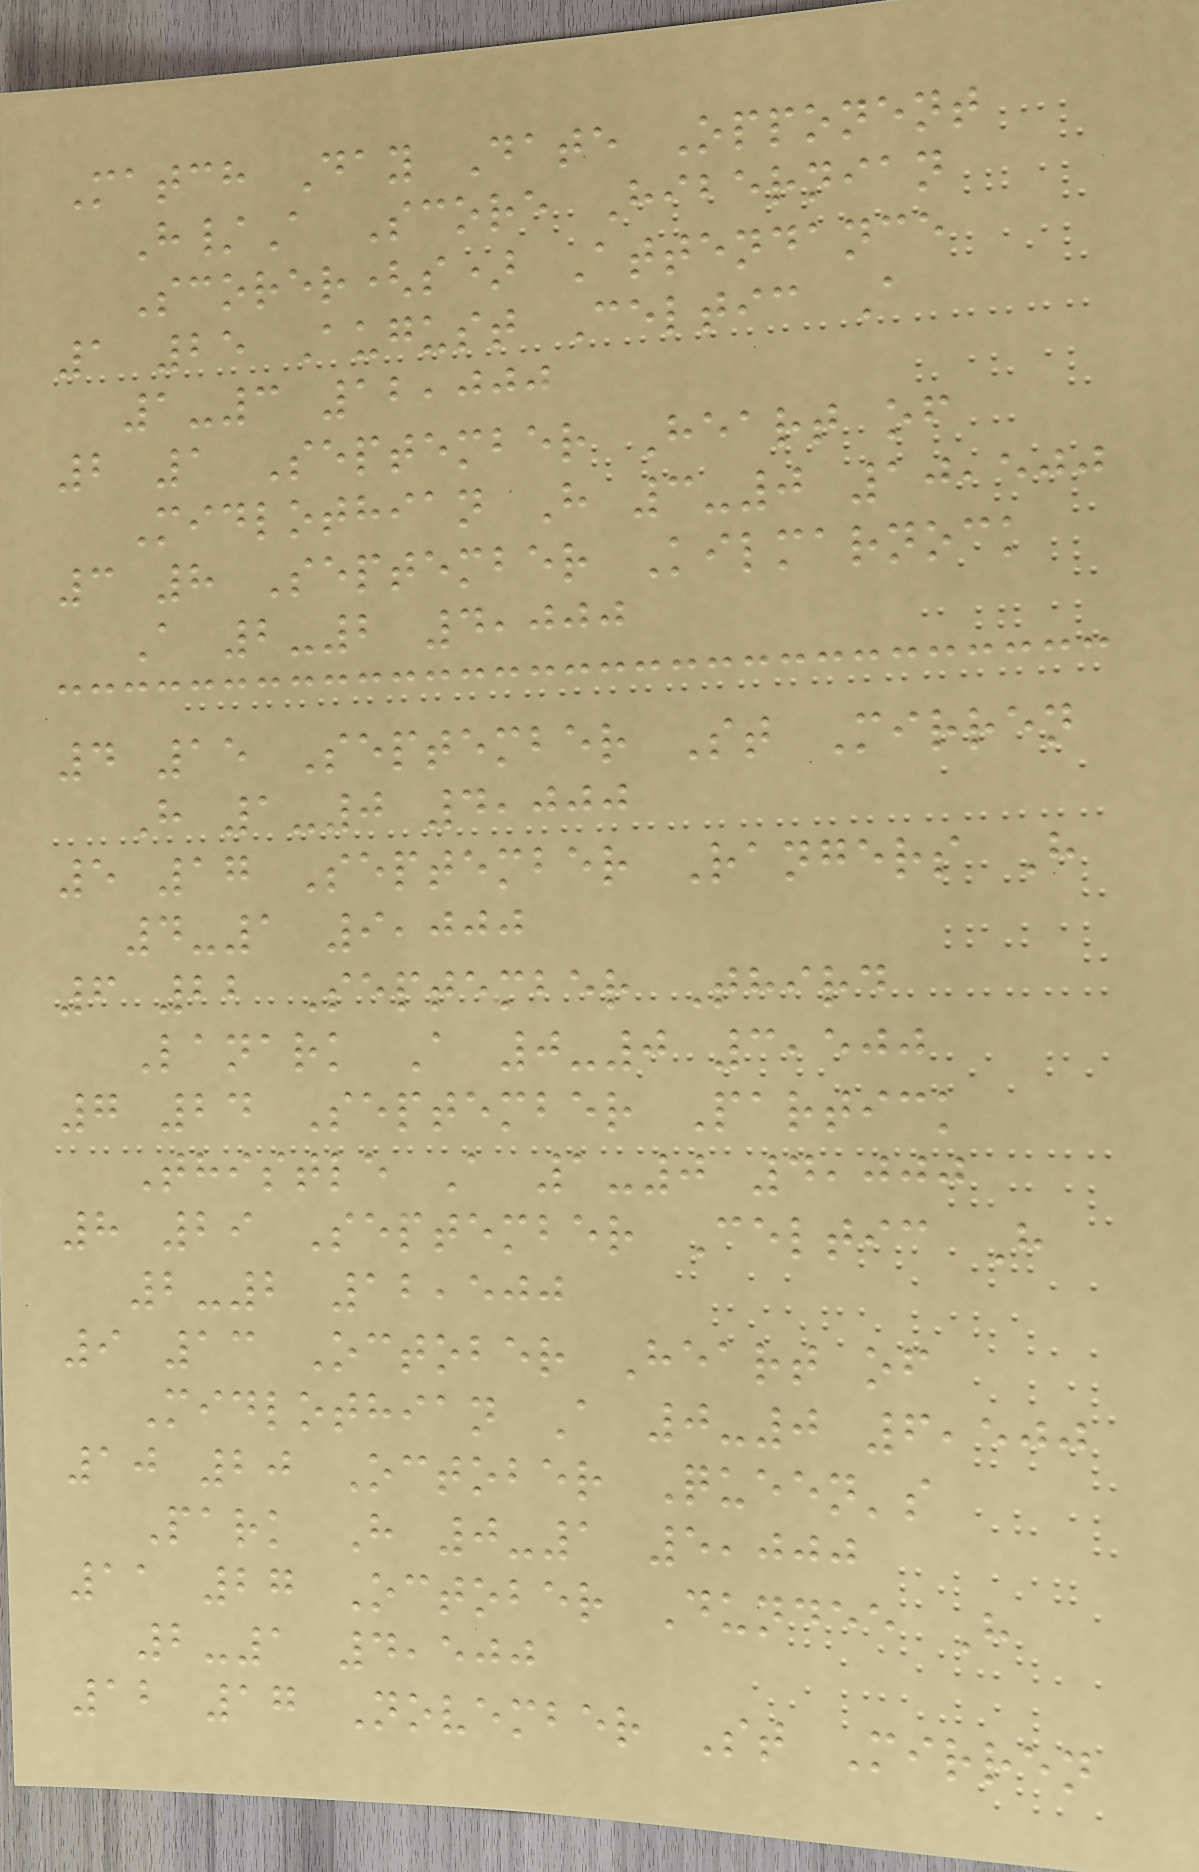Match Day Date Opponent
H/A Score Hibernian
Scorer(s) Attendance
1 25 August Celtic A
1-3 12,000
2 1 September Heart of
Midlothian H 3-0 10,500
3 8 September Kilmarnock
A 2-2 4,000
4 15 September St Mirren
H 1-0 4,000
5 17 September Rangers H
4-1 9,000
6 22 September Third
Lanark A 0-0 3,500
7 24 September Partick
Thistle A 1-0 4,000
8 29 September Celtic H
2-2 12,500
9 13 October Heart of
Midlothian A 0-0 6,500
10 20 October Queen's
Park H 0-1 5,000
11 27 October Dundee H
2-1 4,500
12 17 November St Mirren
